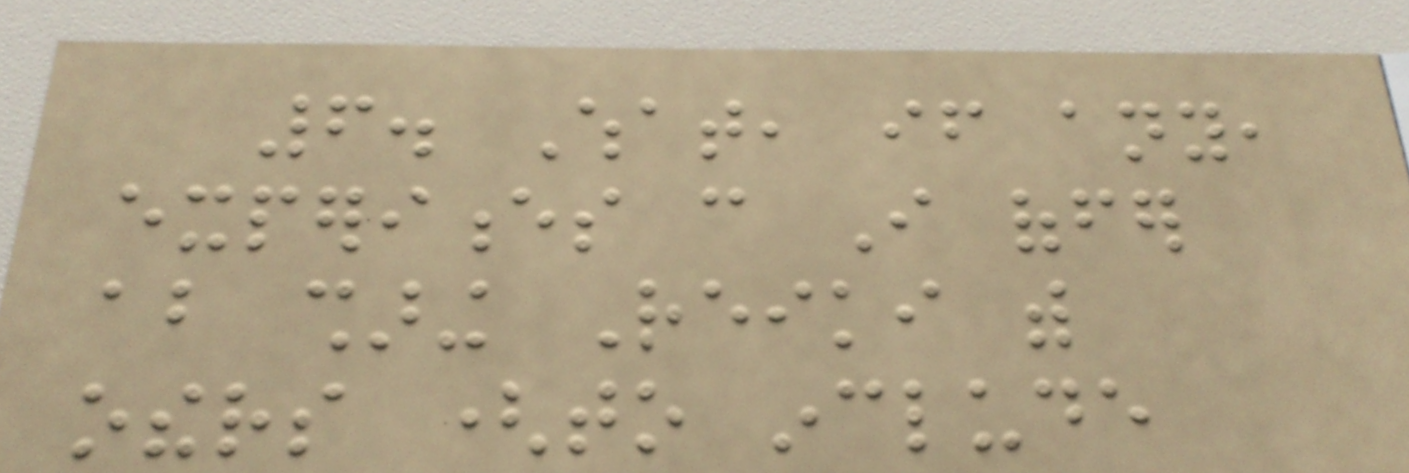6. What, if any,
experiences can I offer
about sharing Reiki with
others (to include
